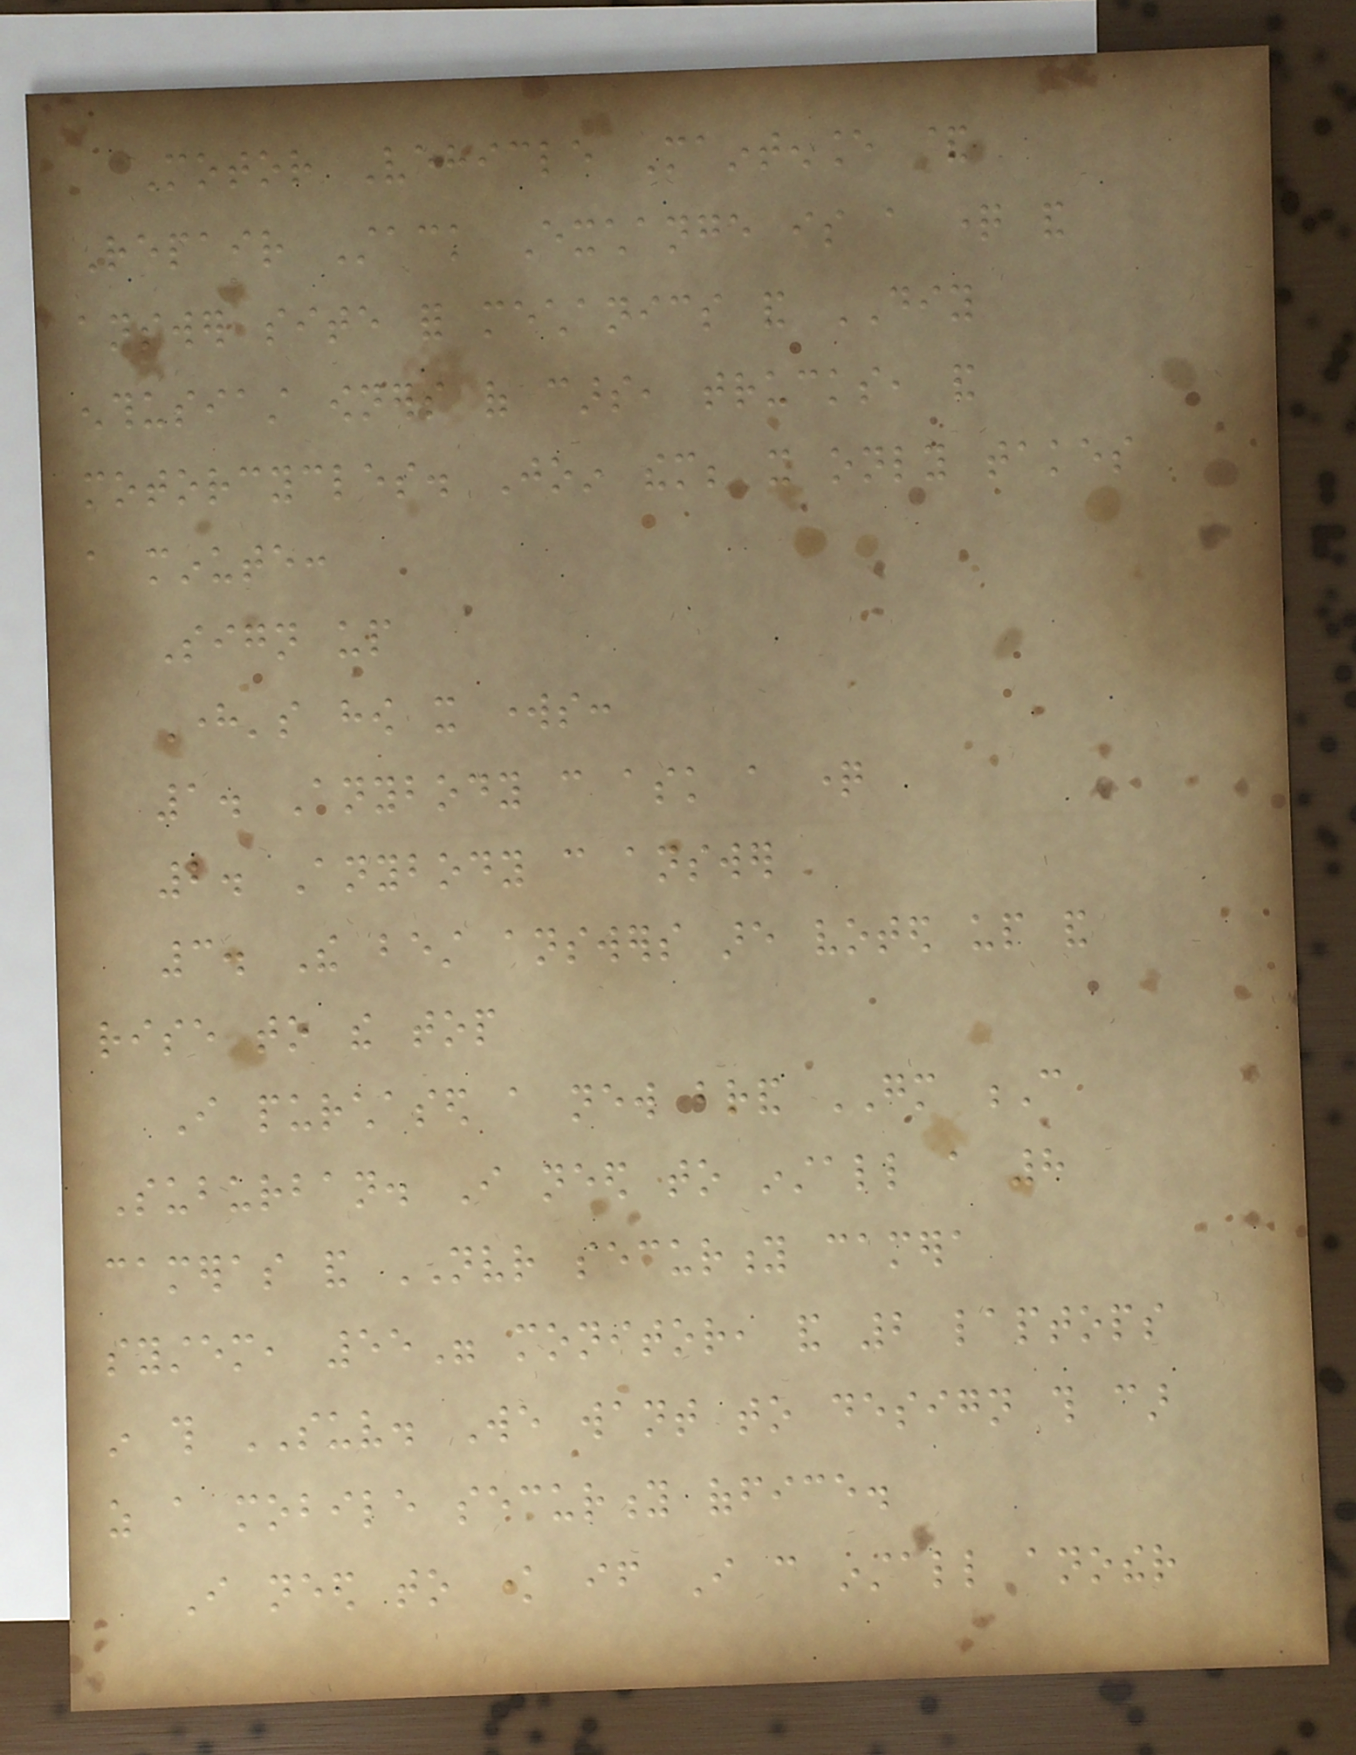Motor Vehicle Maintenance &
Repair Stack Exchange is a question and
answer site for mechanics and DIY
enthusiast owners of cars, trucks, and
motorcycles. Join them; it only takes
a minute:
Sign up
Here's how it works:
1. Anybody can ask a question
2. Anybody can answer
3. The best answers are voted up and
rise to the top
I purchased a new brand GM C
Suburban. I need to install a 8
cameras and NVR security camera
system, 55" monitor, and 2 laptops
in this SUV. We want to design this car
as a mobile security office.
I need to know if I can install another
